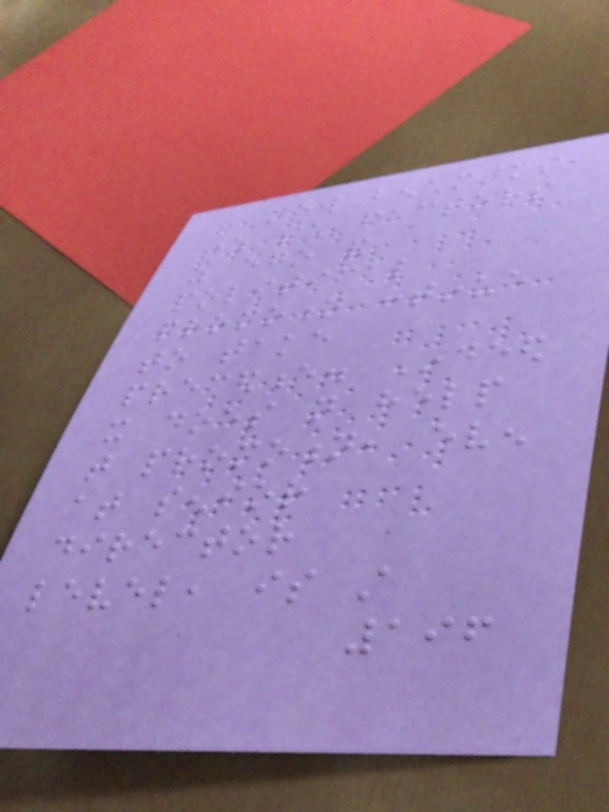new benchmarks,
where such factors
as ego and
political
promotion continue
to take
precedence. Indeed
it does not help
that promotion, even
at senior
director
level, is still
196
